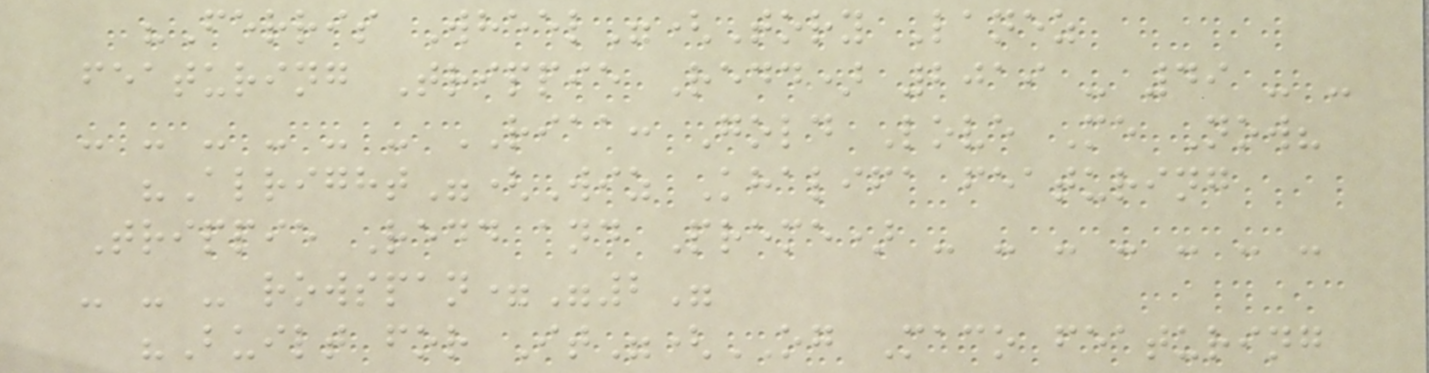"Ferris Wheel"(Tory Lanez
featuring Trippie Redd) 2019 - 49 - -
- - - - - - RIAA: Gold Love Me Now?
"Alright"(Wiz Khalifa featuring
Trippie Redd and Preme) - - - - - - -
- - - rowspan="2"
"Built for It"(OG Maco featuring
